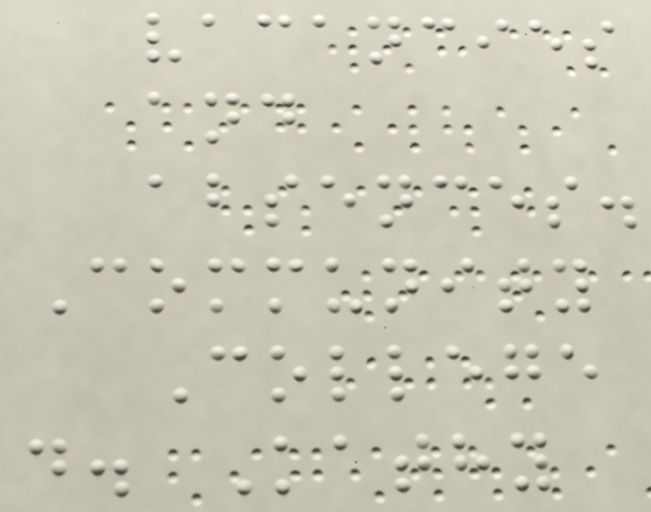vacancies
and
absences.
Community
College
d. Kathy
